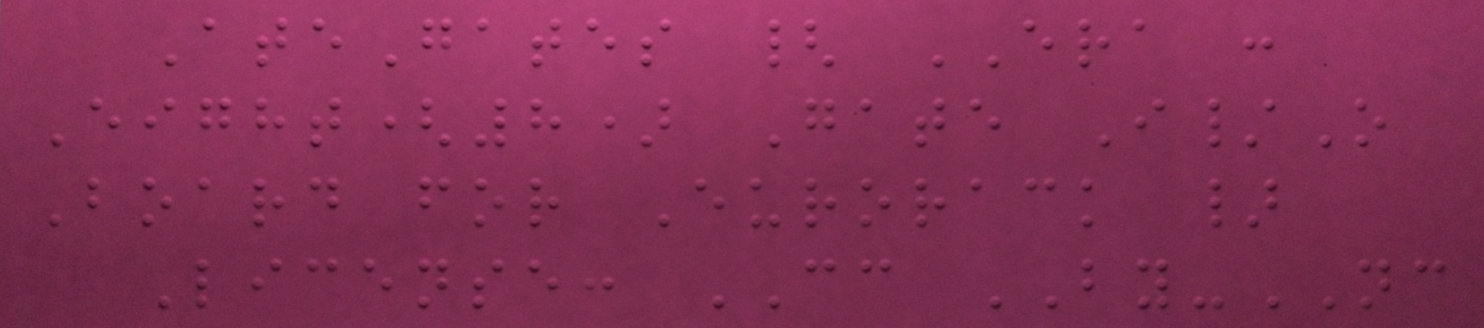AteGates { ERA :
Eight(8) Gate I/O
Board for Eurorack }
License: CC BY-NC
